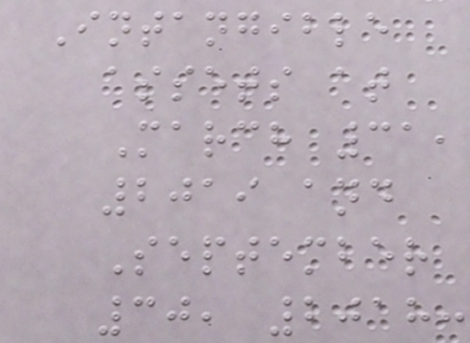Intangible
assets at
March 31,
2019 and
September
30, 2018:
